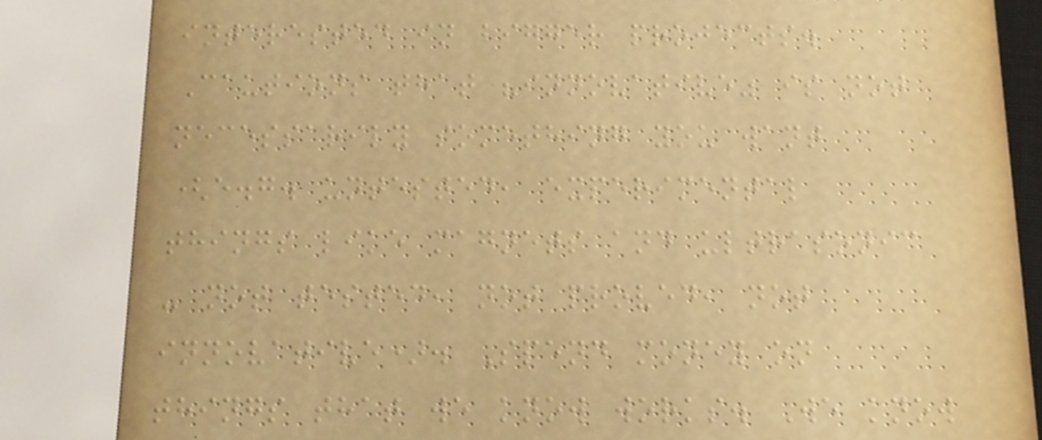interested in bigger projects.
Cautions that "innovative" is not
necessarily something you want
(e.g. untested, experimental
things like magnets and ultrasonic
- not tested, not proved, not
innovative). Spend money on
things that we know works. We know
